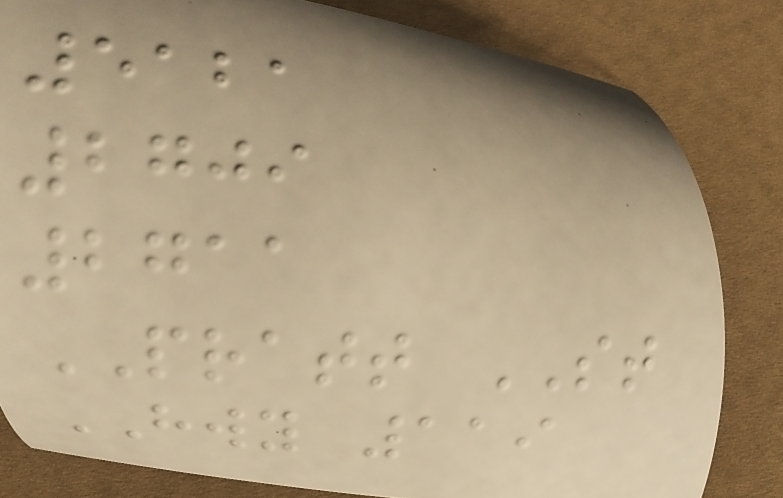5121
2709
2711
PRATT ST
HWY 119
